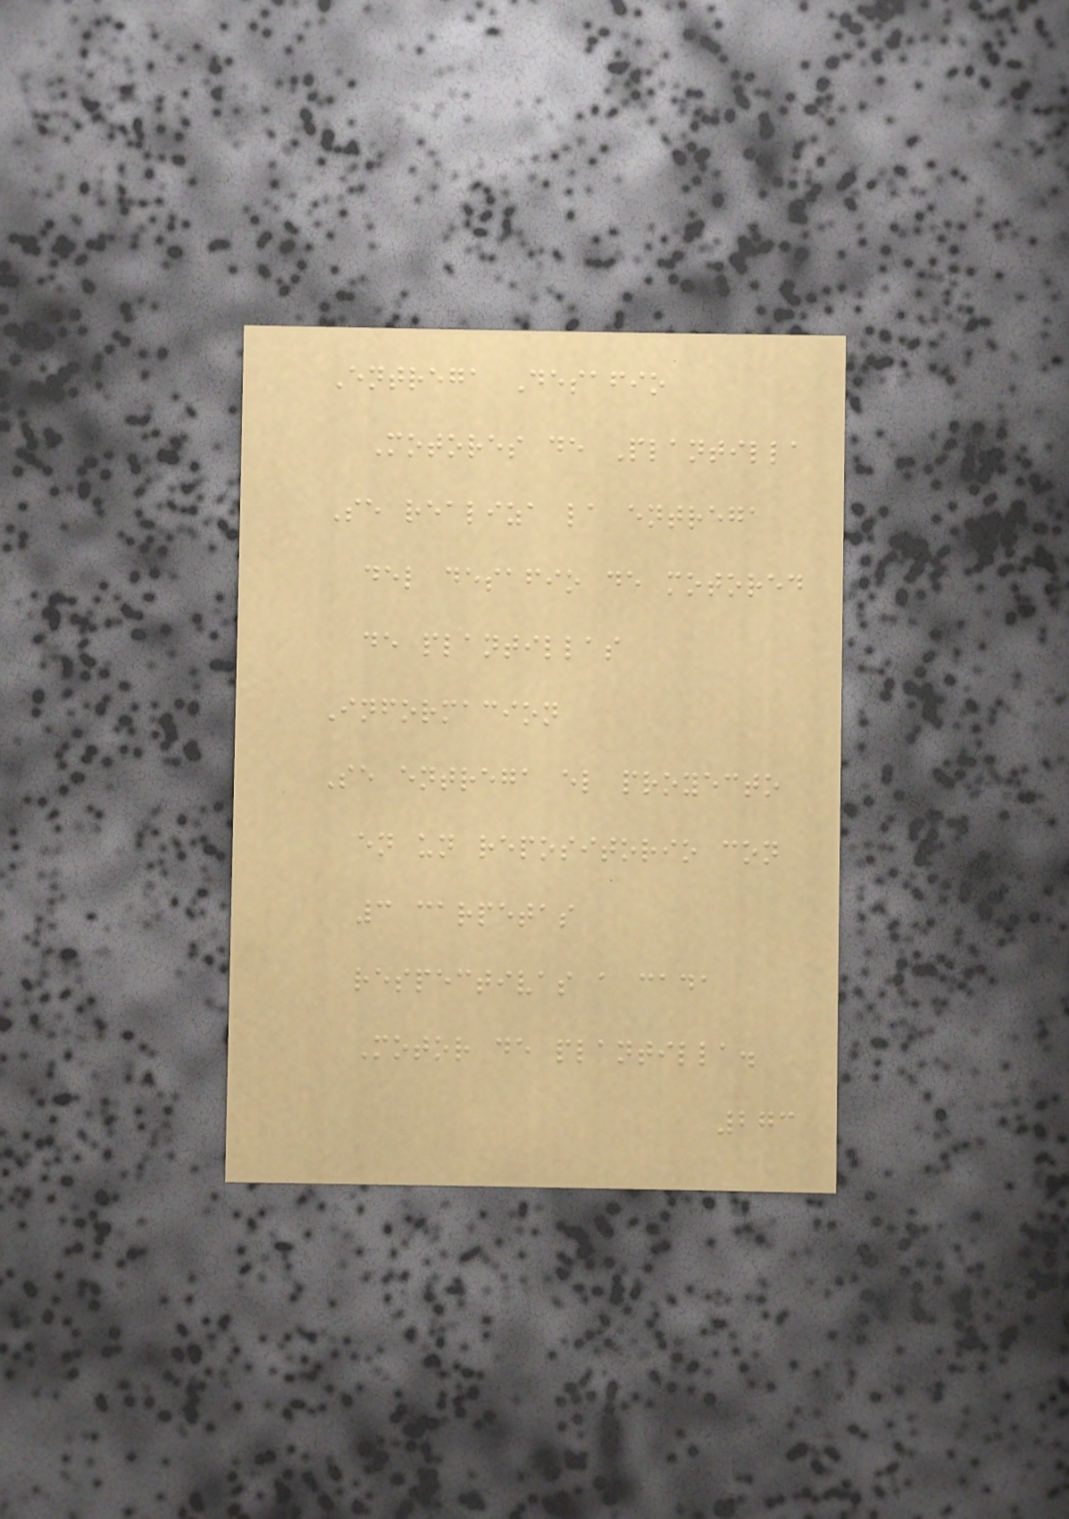Entrega Desafio
Motores de Plantilla
Se realiza la entrega
del desafio de motored
de plantillas
Informacion
Se entrega el proyecto
en un repositorio con
3 carpetas
respectivas a cada
Motor de plantilla.
273
